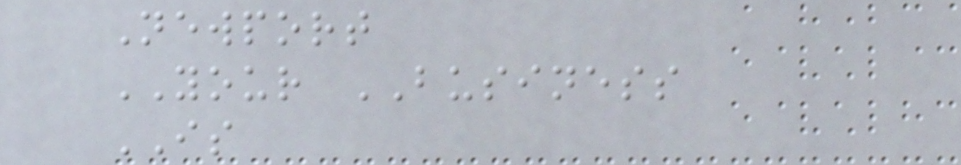Newport
YOUR BUSINESS
IS
